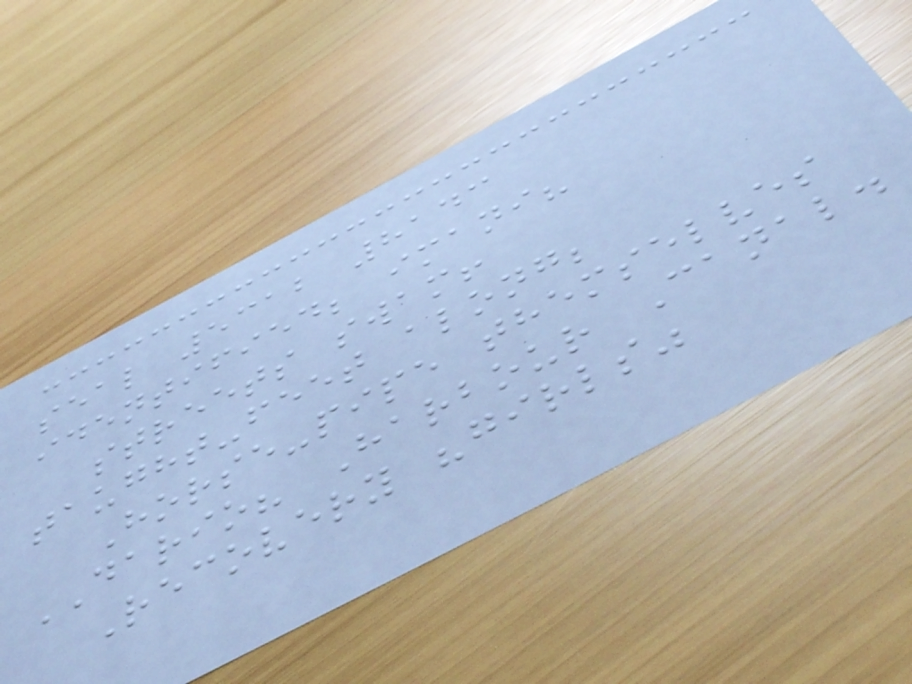seal 5312 8143
identified; imani?
streets swam!
taught-feet along;
Horse-pipe themselves
DARIO? Harbour Canal.
Recovery "girls"
